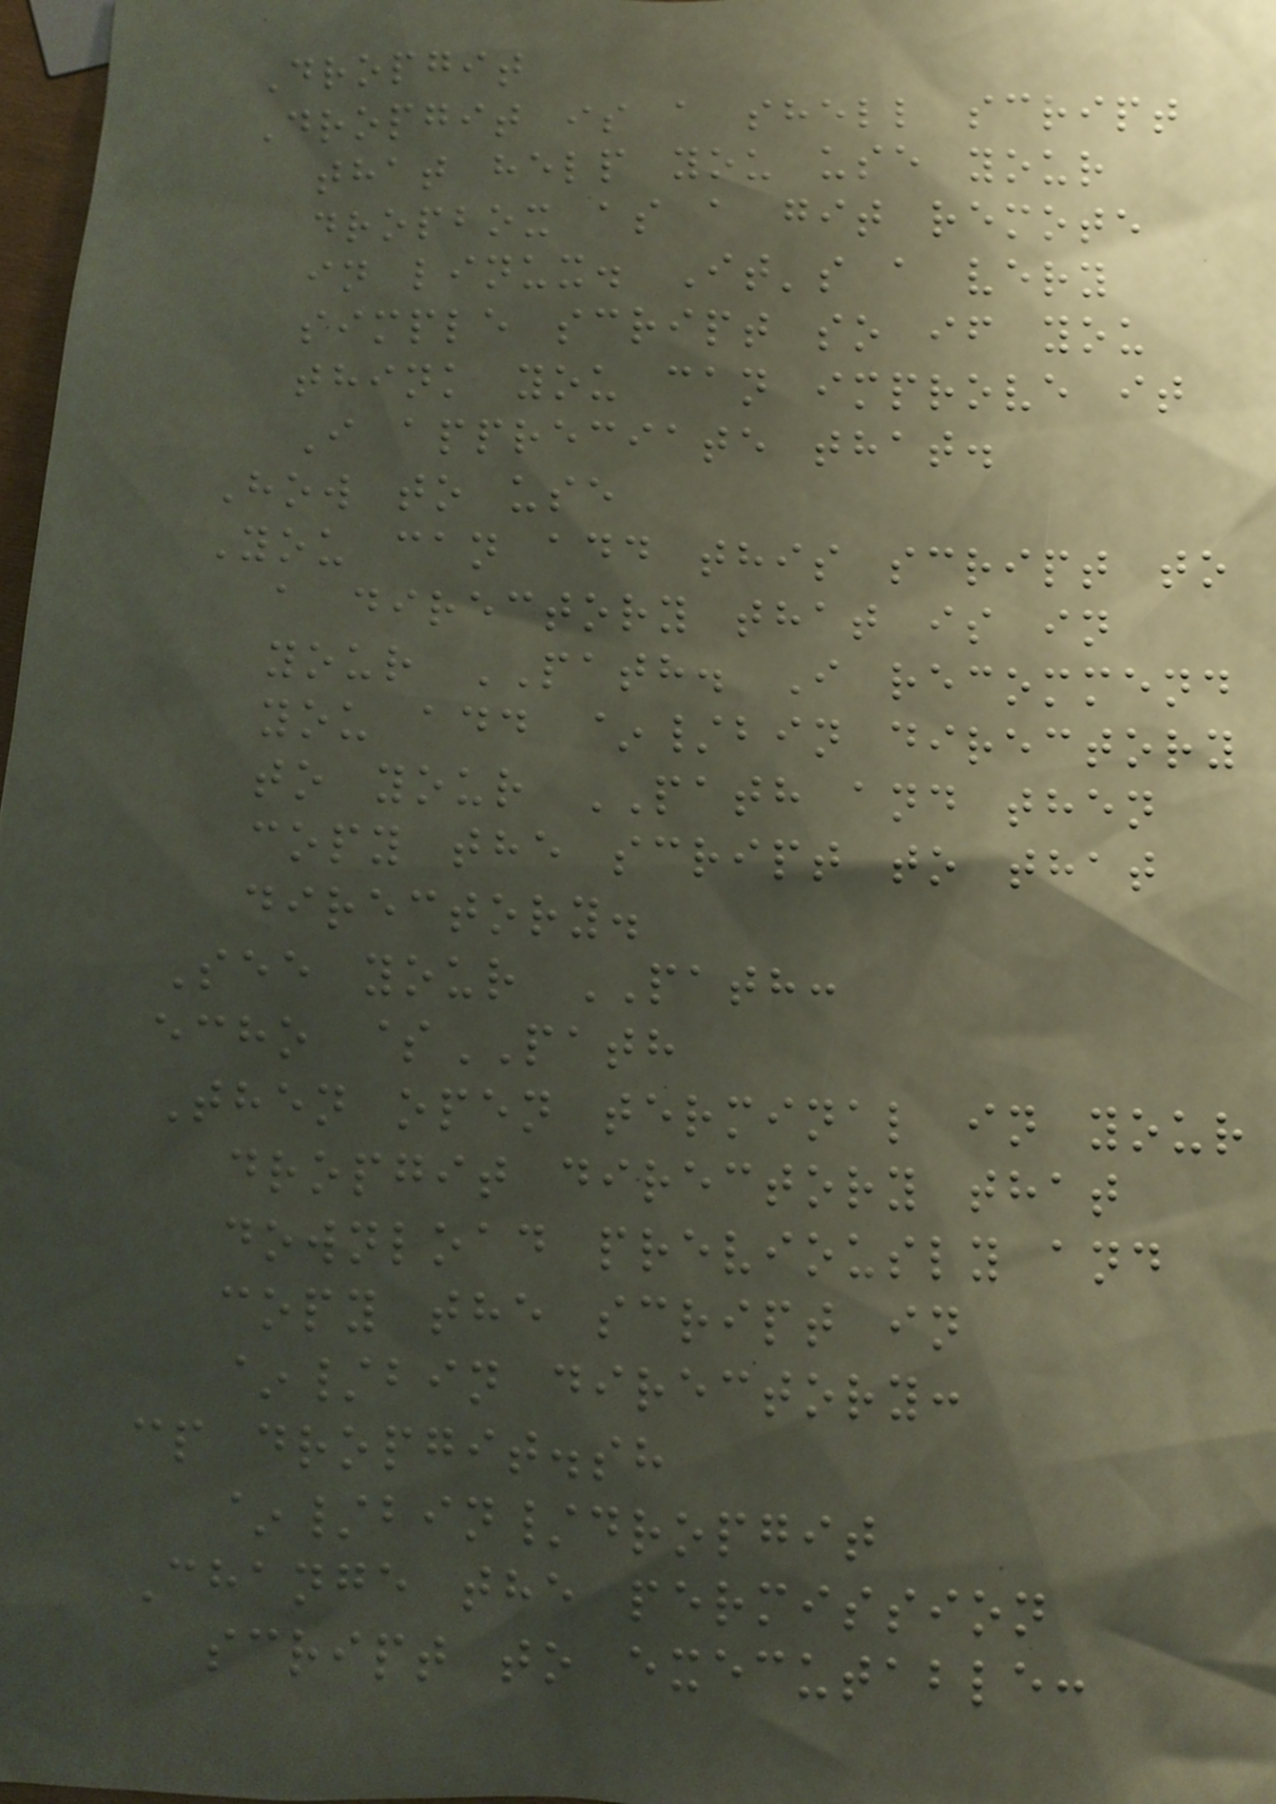Dropgit
Dropgit is a shell script
that help you use your
dropbox as a git remote
in linux. It's a very
simple script so if you
think you can improve it
I appreciate that.
How to use
You can add this script to
a directory that is in
your PATH. I recommend
you add ~/bin directory
to your PATH and then
copy the script to that
directory.
See your PATH:
echo $PATH
Then open terminal in your
dropgit directory that
download previously and
copy the script in
~/bin directory:
cp dropgit.sh
~/bin/dropgit
Change the permission
script to executable:
